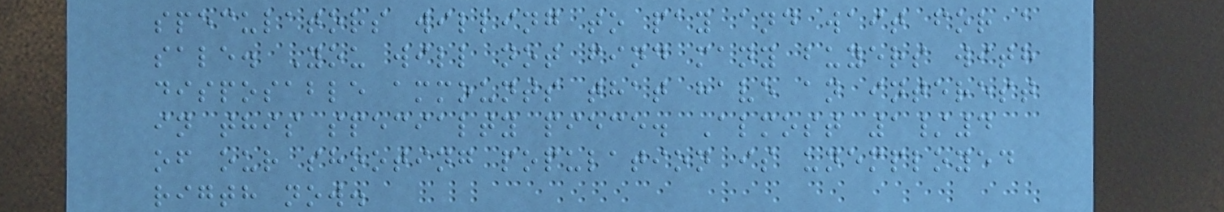speculators willing to pay and wait for a
sale. You will not find many buyers with
disposable ammounts that have an interest
in this specialty piece. Almost 1/4
of our shooting population is unemployed
rigth now.
